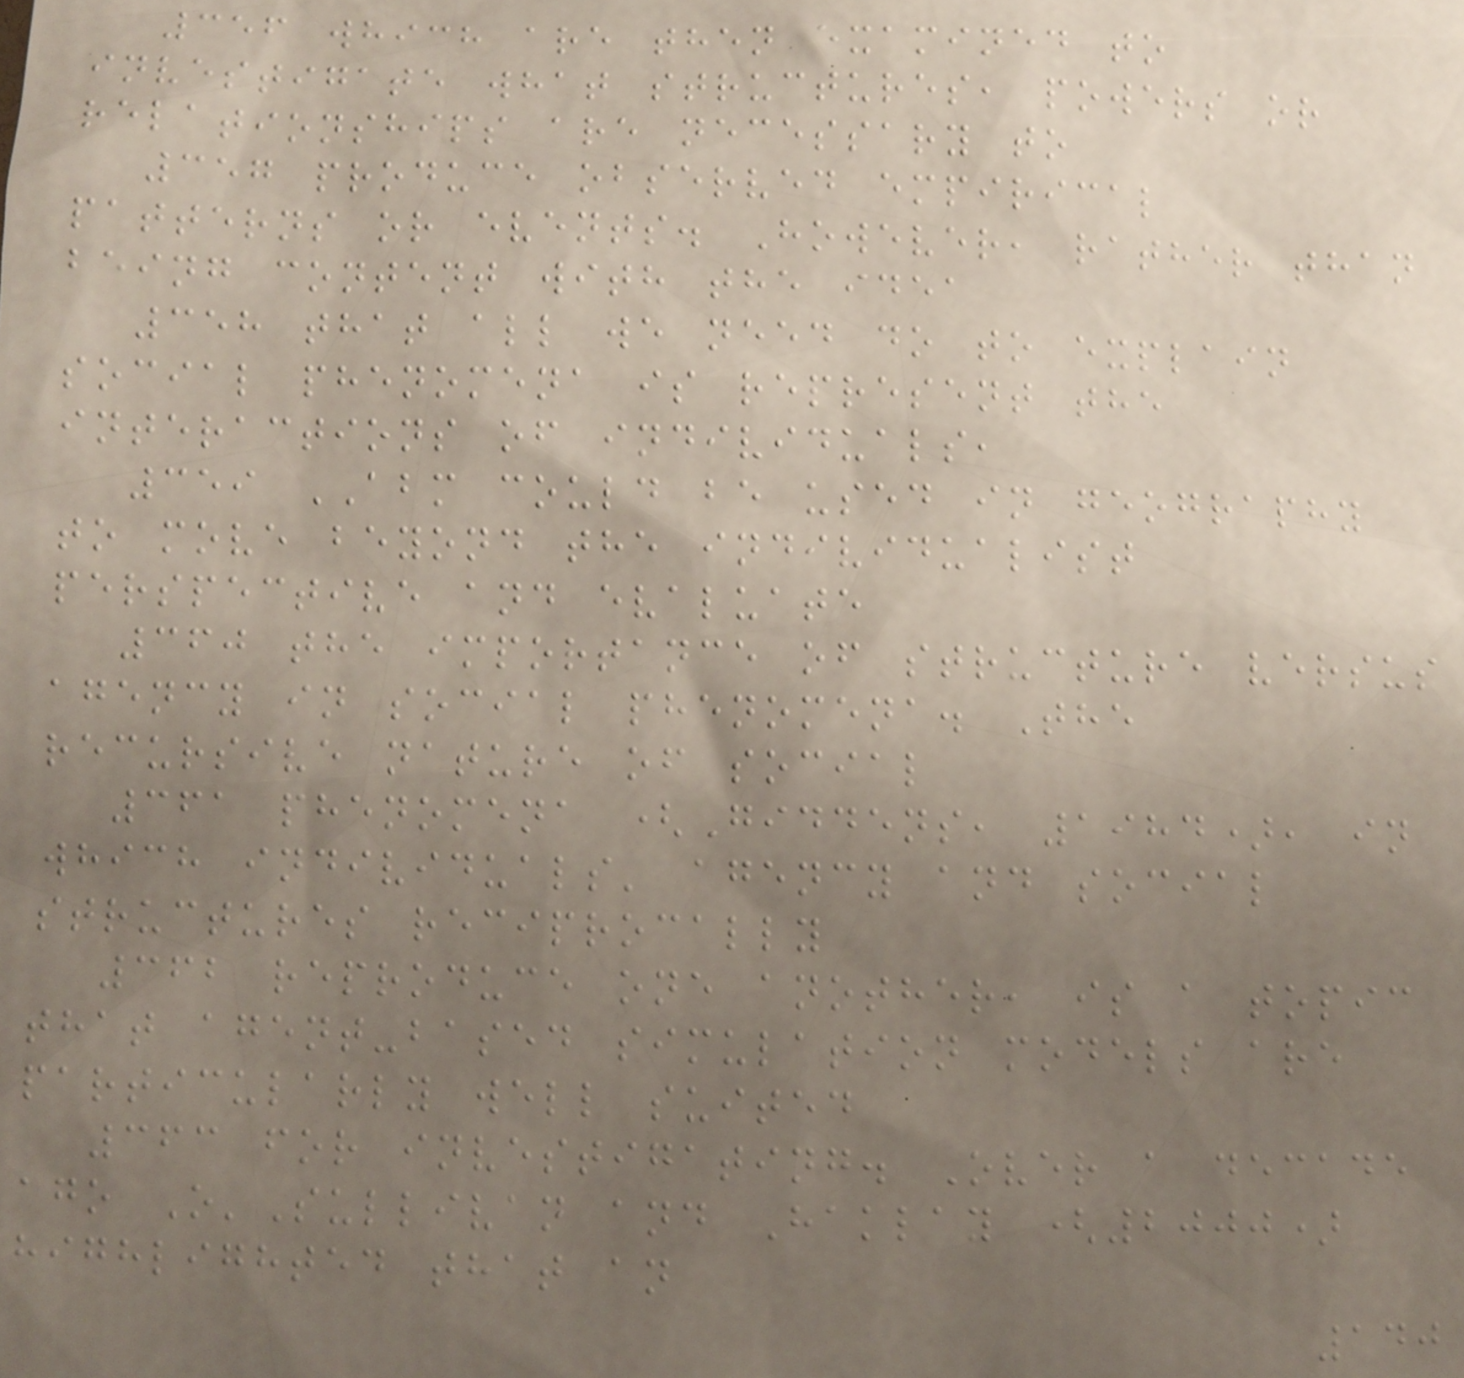356 which are then examined to
investigate what structures, powers or
relationships are necessary to
357 produce observed empirical
patterns or events. However, rather than
being content with the idea
358 that all we need do to explain
social phenomena is represent the
interactions of individuals,
359 ABM could be used in geography
to move beyond the individualist
perspective and evaluate
360 the importance of structure versus
agency in social phenomena. The
recursive nature of social
361 phenomena (Giddens, 1984), in
which individuals' agency and social
structures reciprocally
362 reproduce one another, is a topic
that agent-based simulation models are
particularly well suited
363 for investigating. Over a decade
ago O'Sullivan and Haklay (2000)
highlighted that an
140
